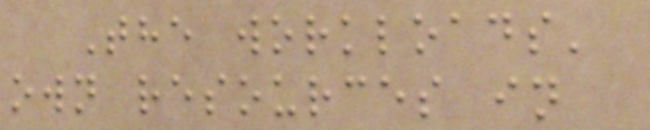The workloads'
own resources in
